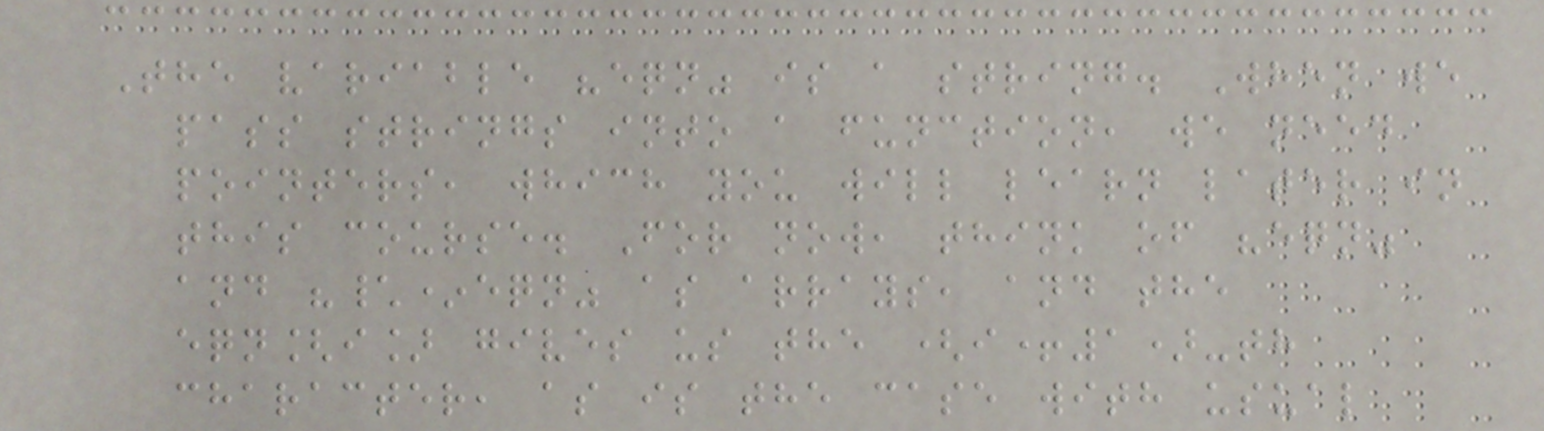The variable "eqn" is a string. When we
pass strings into a function, we need
pointers, which you will learn later in
this course. For now, think of "eqn"
and "\*eqn" as arrays, and the
eqn[i] gives us the (i+1)-th
character, as is the case with usual
